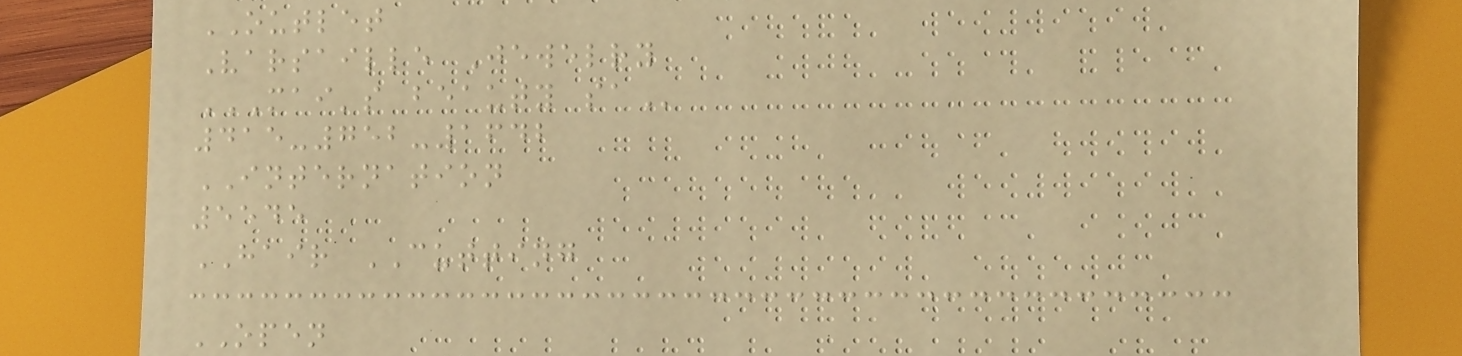OUTLET
Varsaille Jewelry
MAI'S BEAUTY SA
415-752-1642
INTERNATION
5545
HAIR CUTTING
OPEN
